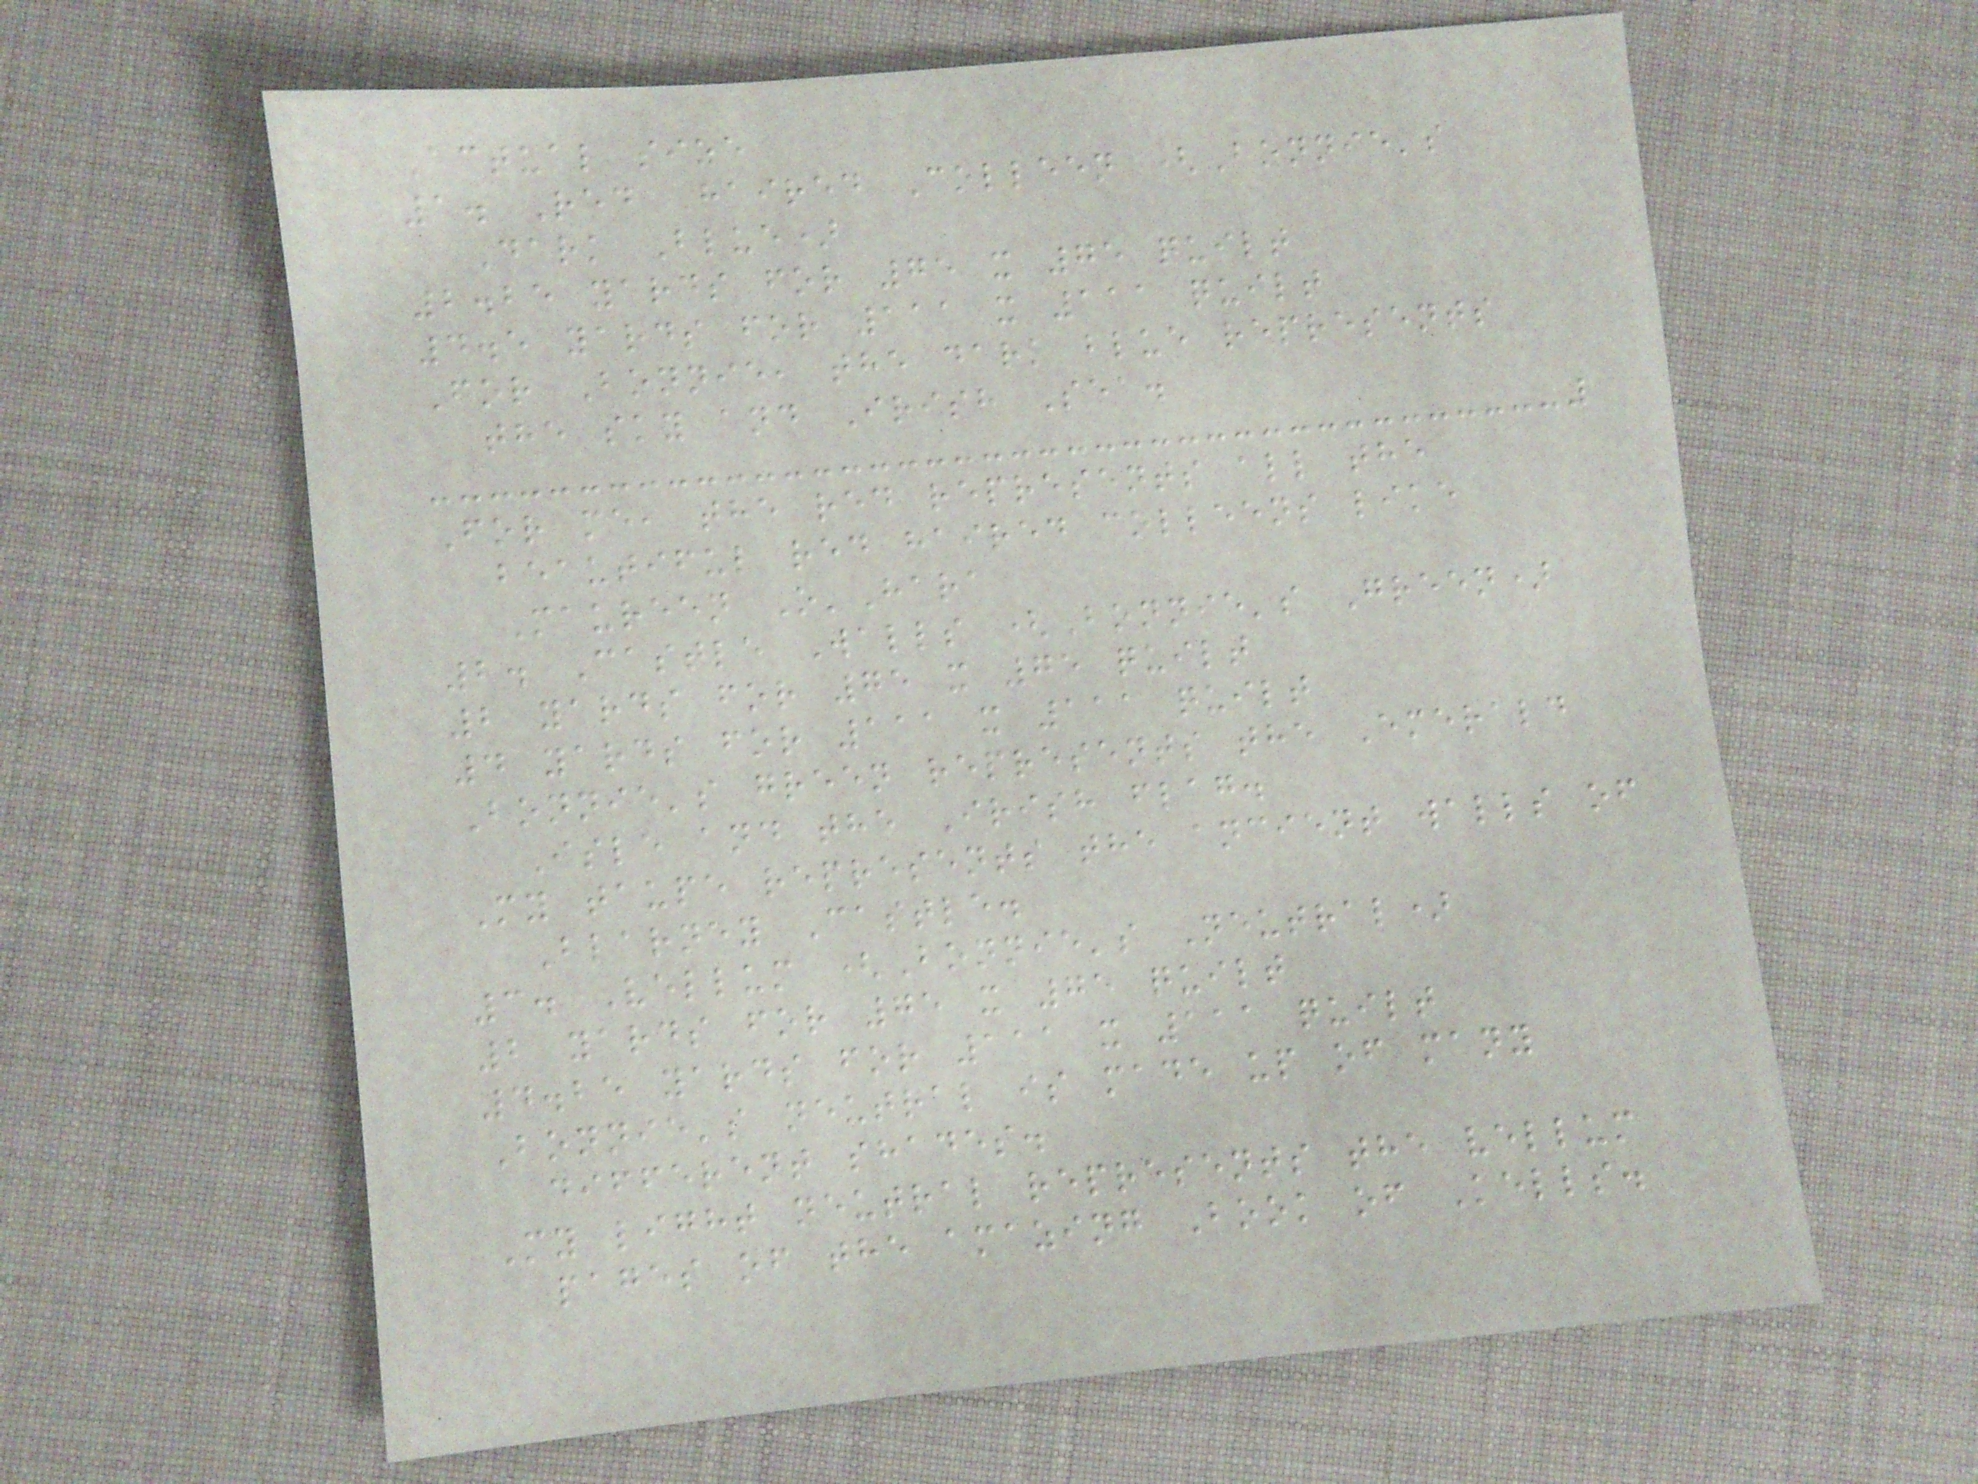Actual size
1. Red Haired Colleen (Bonnie's
Dark Blue)
2.25 yards for 75 x 75 quilt
4.5 yards for 111 x 111 quilt
For Bonnie, the dark blue represents
the sky and Irish Sea.
For me, the red represents all the
beautiful red haired colleens like
Maureen O'Hara
2. Castle Walls (Bonnie's Green)
2 yards for 75 x 75 quilt
4 yards for 111 x 111 quilt
Bonnie's green represents the Emerald
Isle and the Irish flag.
My taupe represents the ancient walls of
Blarney Castle.
3. Vellum (Bonnie's Neutral)
2 yards for 75 x 75 quilt
4.25 yards for 111 x 111 quilt
Bonnie's neutral is made up of many
different shades.
My light neutral represents the vellum
pages of the amazing Book of Kells.
